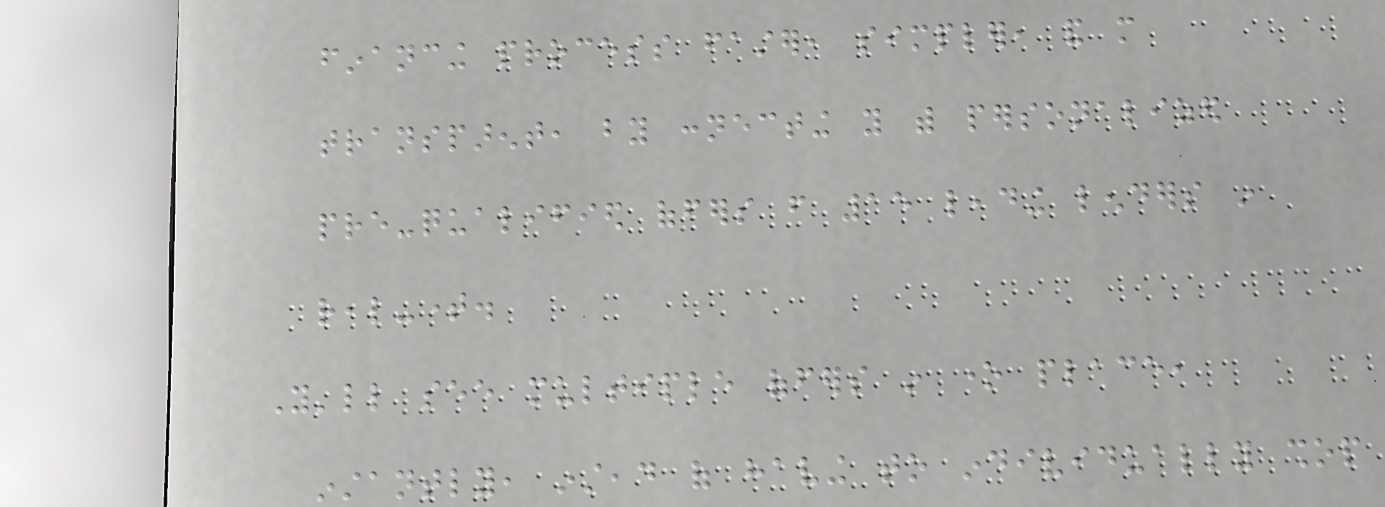financing process faster, simpler, and more
transparent, by connecting you with personalized
pre-qualified offers from 15 leading lenders in
real-time.
You'll see multiple offers in one place,
instantly, instead of having to individually shop
